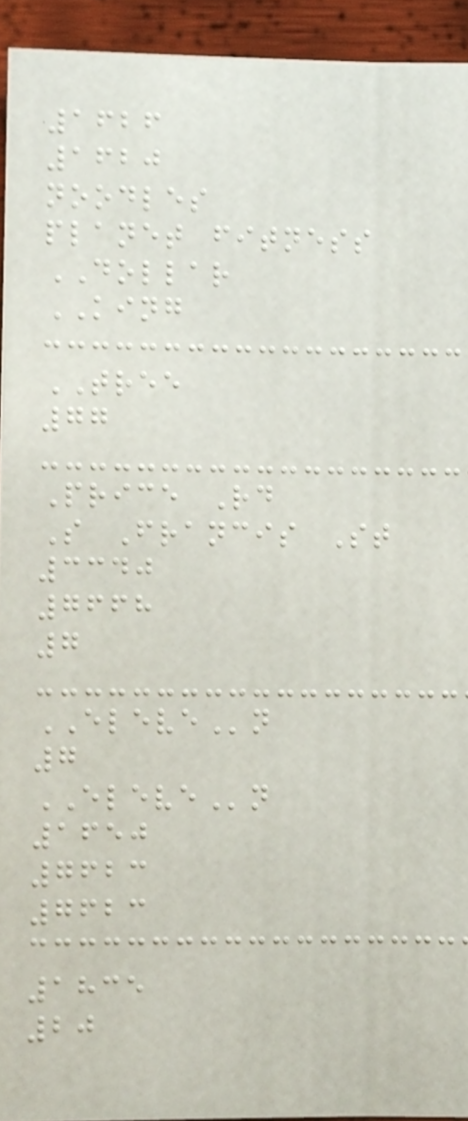1626
1620
noodles
planet fitness
DOLLAR
KING
TREE
77
Price Rd
S Francis St
3340
7668
7
ELEVEn
7
ELEVEn
1650
7623
7623
1835
20
